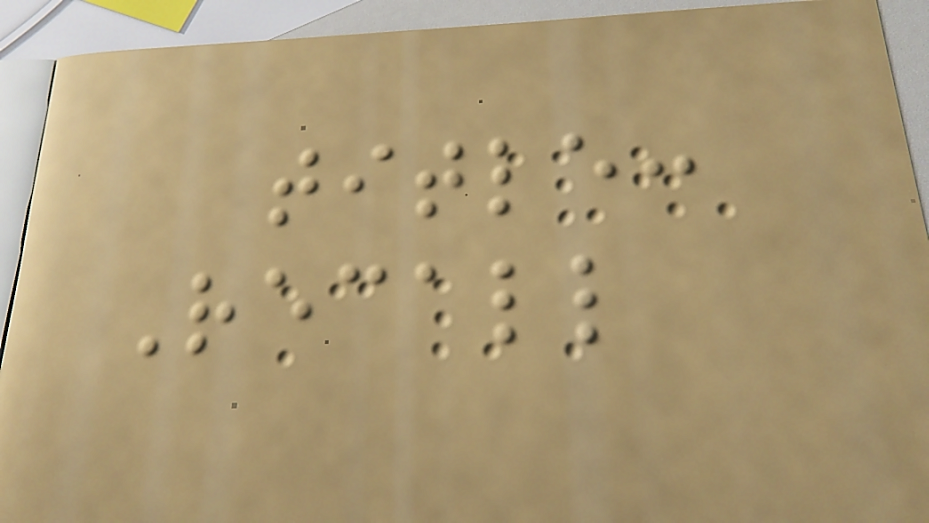title:
Recall
